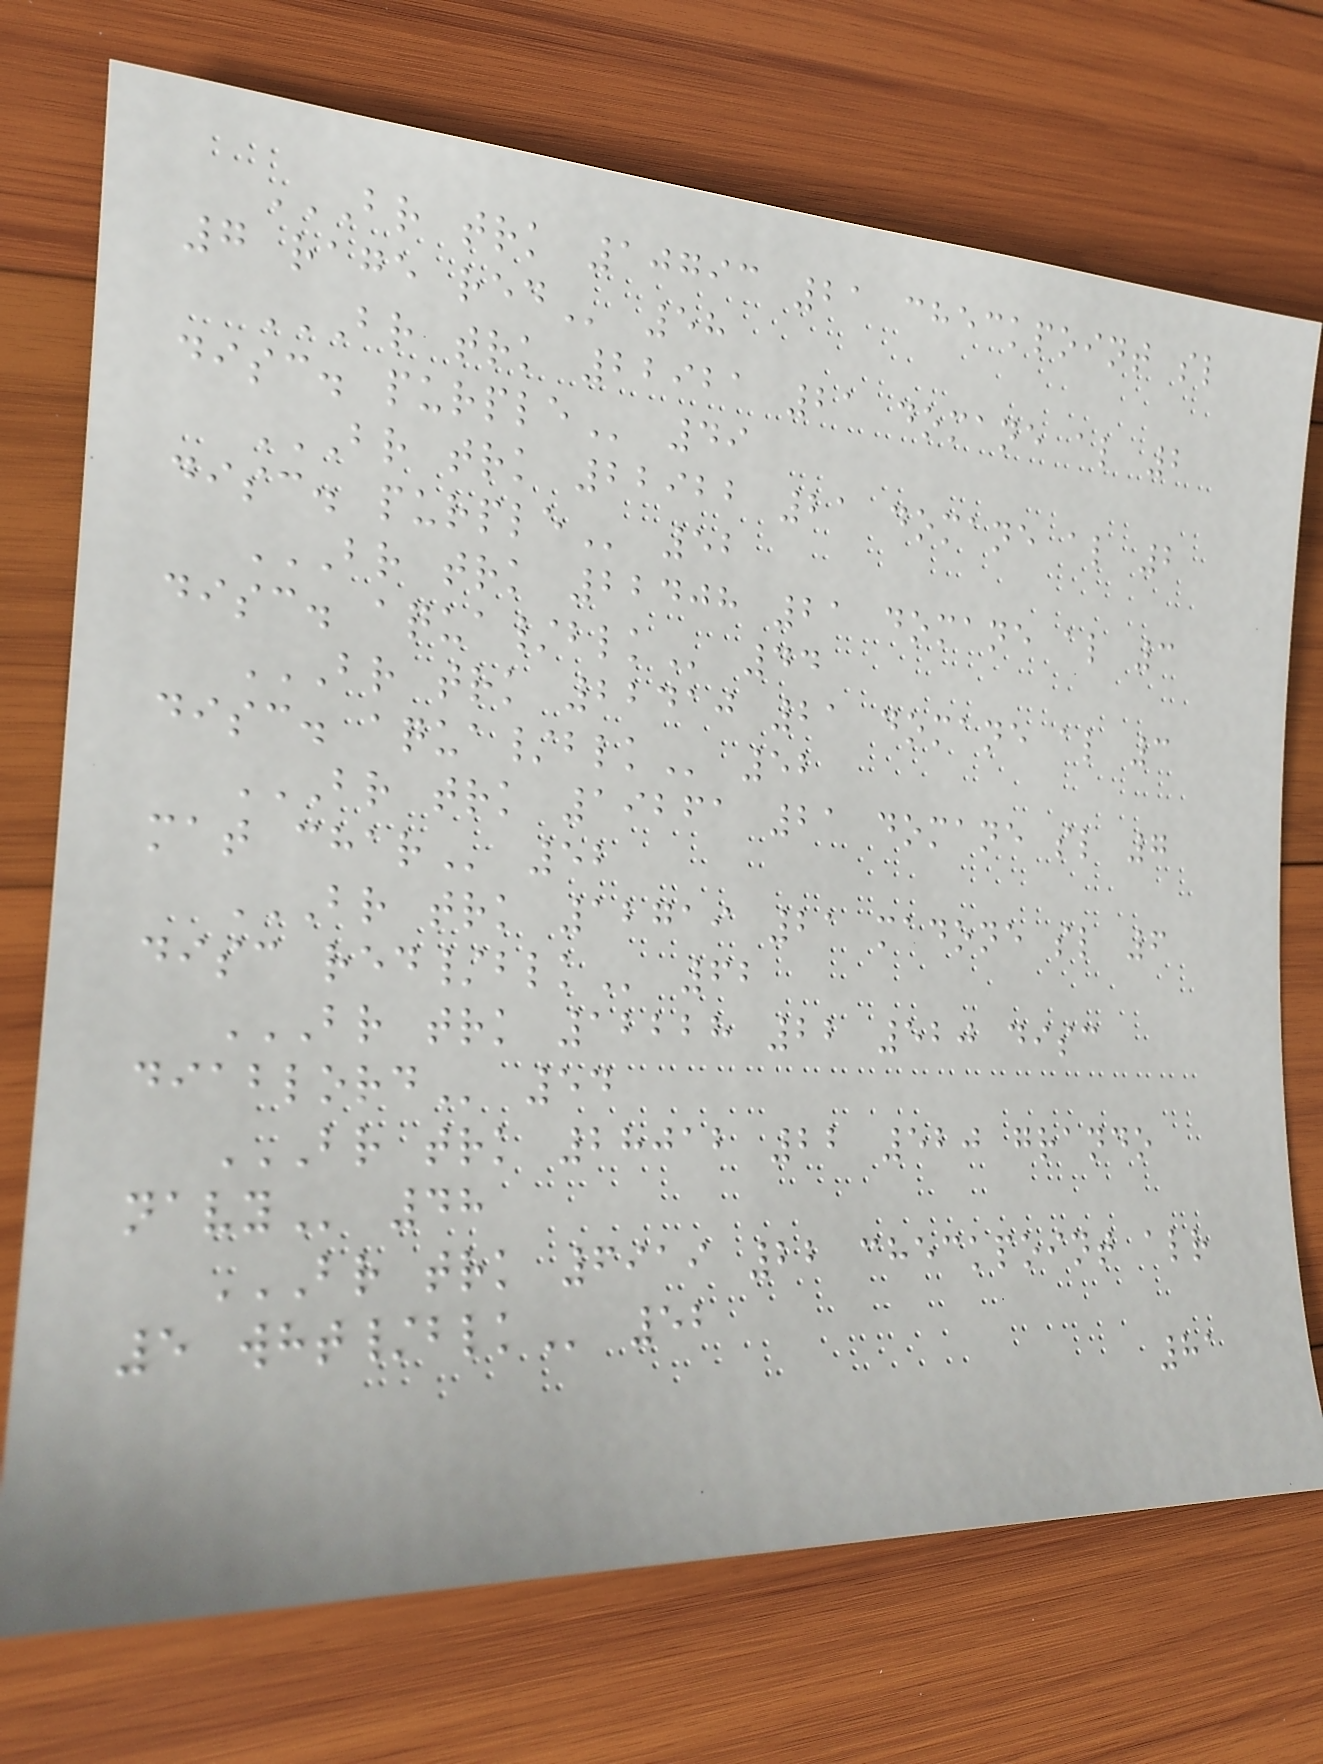BR TRK 10793 21 CHECKPOINT SL
7 RAGE RED 58
BR TRK 22921 21 DOMANE AL 2
DISC. PURPLE 49
BR TRK 22922 21 DOMANE AL 2
DISC. PURPLE 52
BR TRK 22408 21 DOMANE AL 3
DISC. AQUA/BLK 44
BR TRK 22410 21 DOMANE AL 3
DISC. AQUA/BLK 52
BR TRK 19261 21 DOMANE SL 7
MAT CHAR 52
BR TRK 12719 21 MADONE SL 6
DISC RED/BLK 62
BR TRK 12228 22 520 DISC
DIABLORD 54
BR TRK 28012 22 520 GRANDO
NAVY 48
BR TRK 6919 22 CHECKPOINT ALR
5 WHT/BLK 52
81
